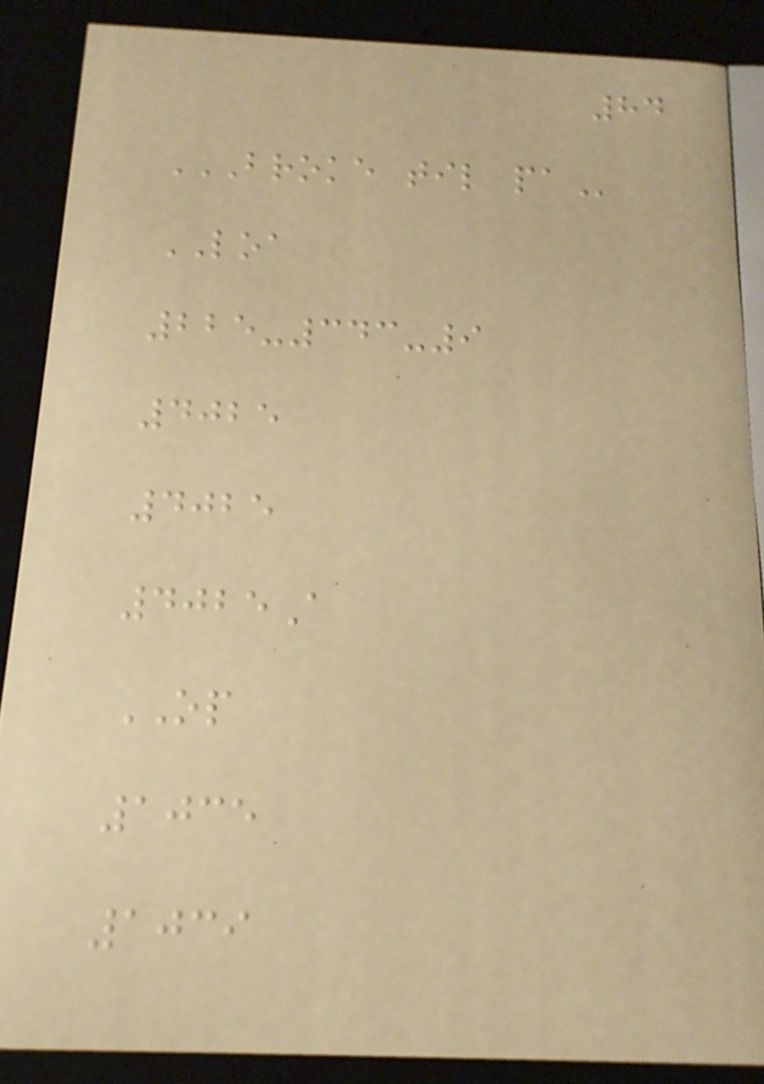84
BROKE TIL PA
LOA
225-343-9
4025
4025
4025A
OP
1035
1039
